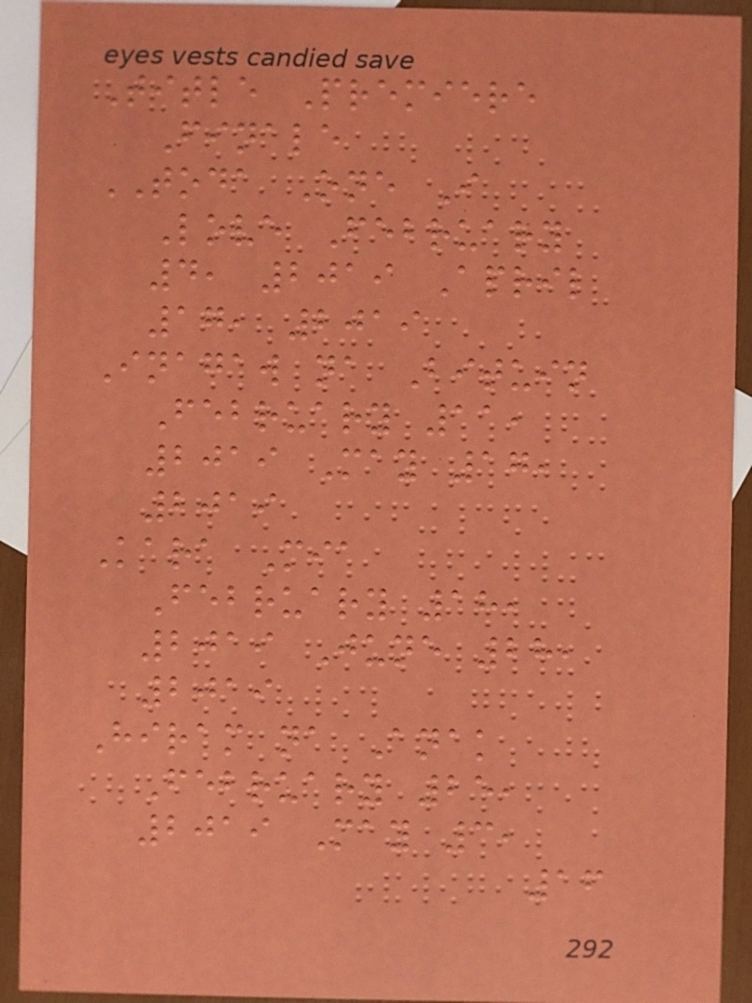Title Premiere
Finale
TODA One I
Love February
4, 2019 April
17, 2019
Inagaw na Bituin
February 11,
2019 May 17,
2019
Kara Mia
February 18,
2019 June 28,
2019
Hiram na Anak
February 25,
2019 May 3,
16
